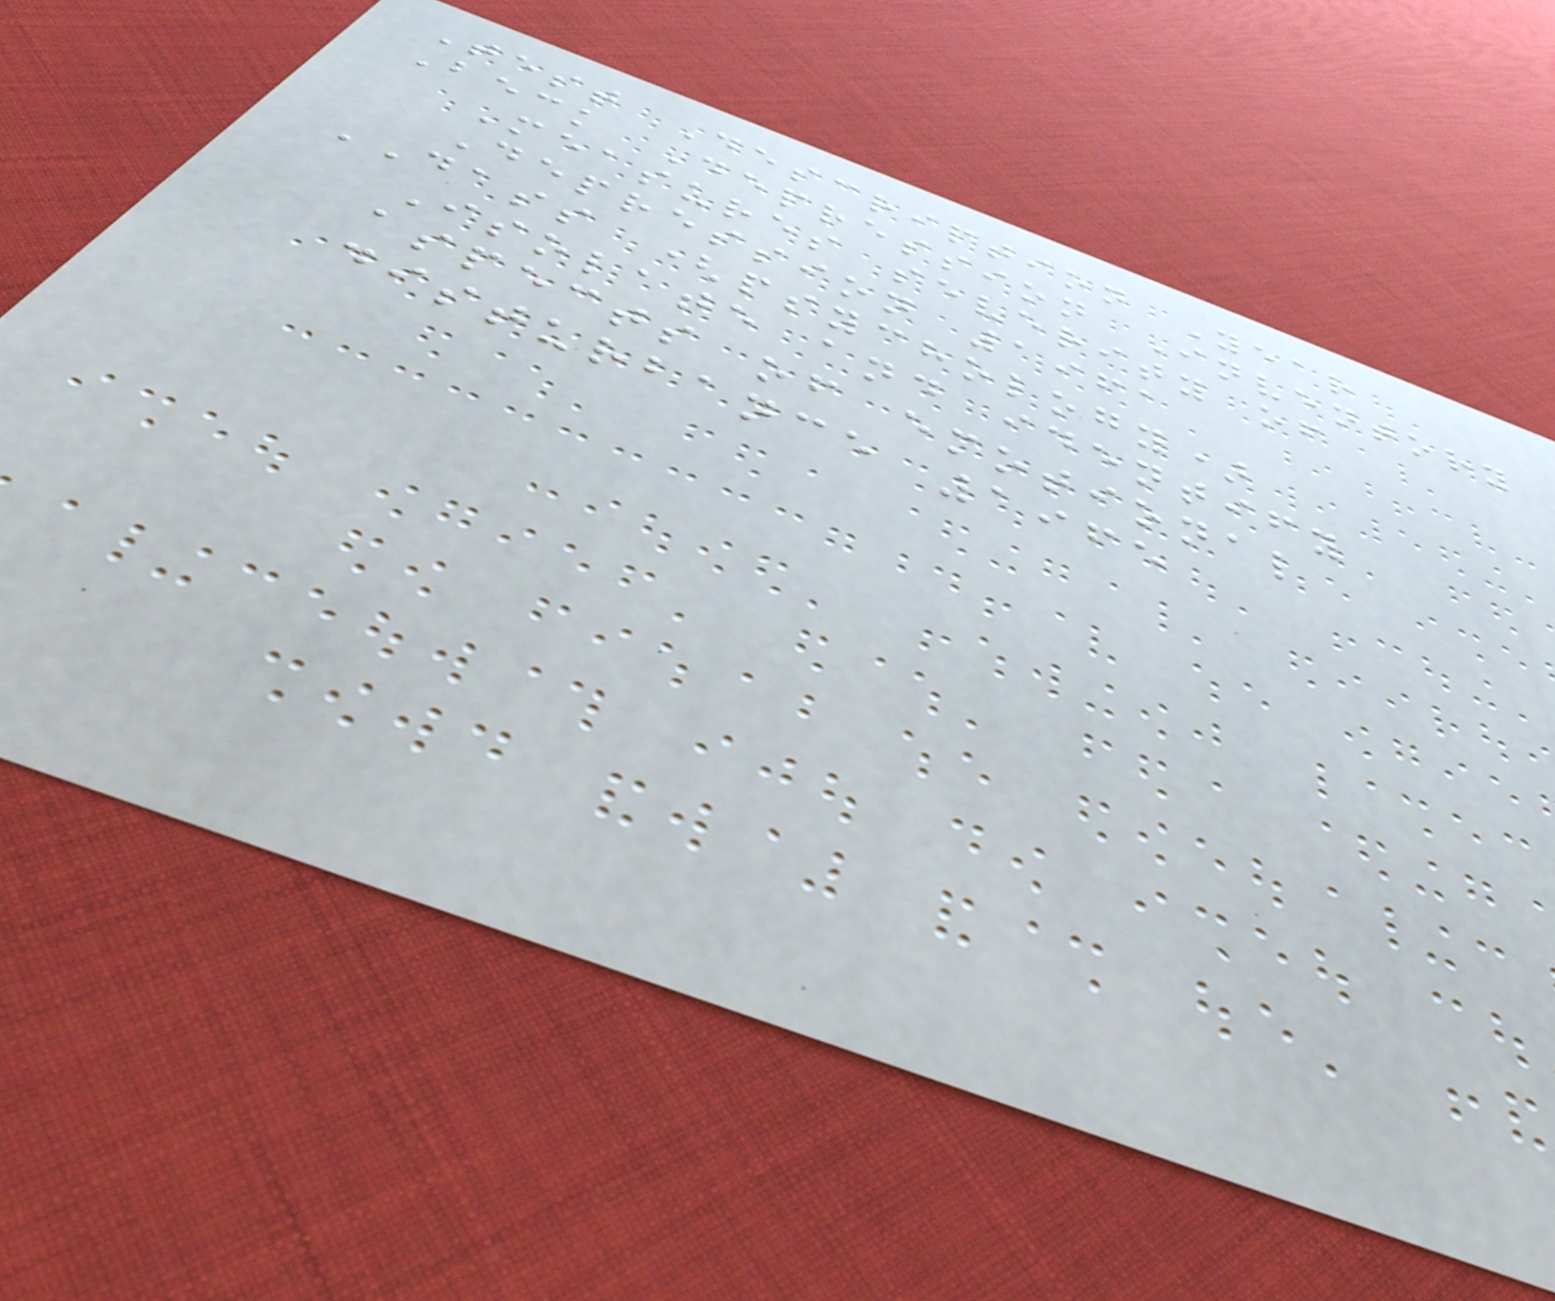Test Description Year
Beck Depression Inventory
Measures severity of
Depression 1961
DASS (psychology)
Isolate and identify
aspects of emotional
disturbance 1965
